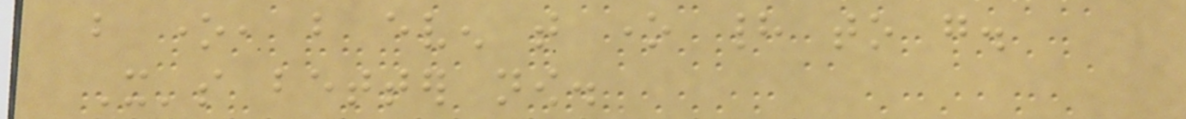but one, but even that one had to go.
It's better now.
